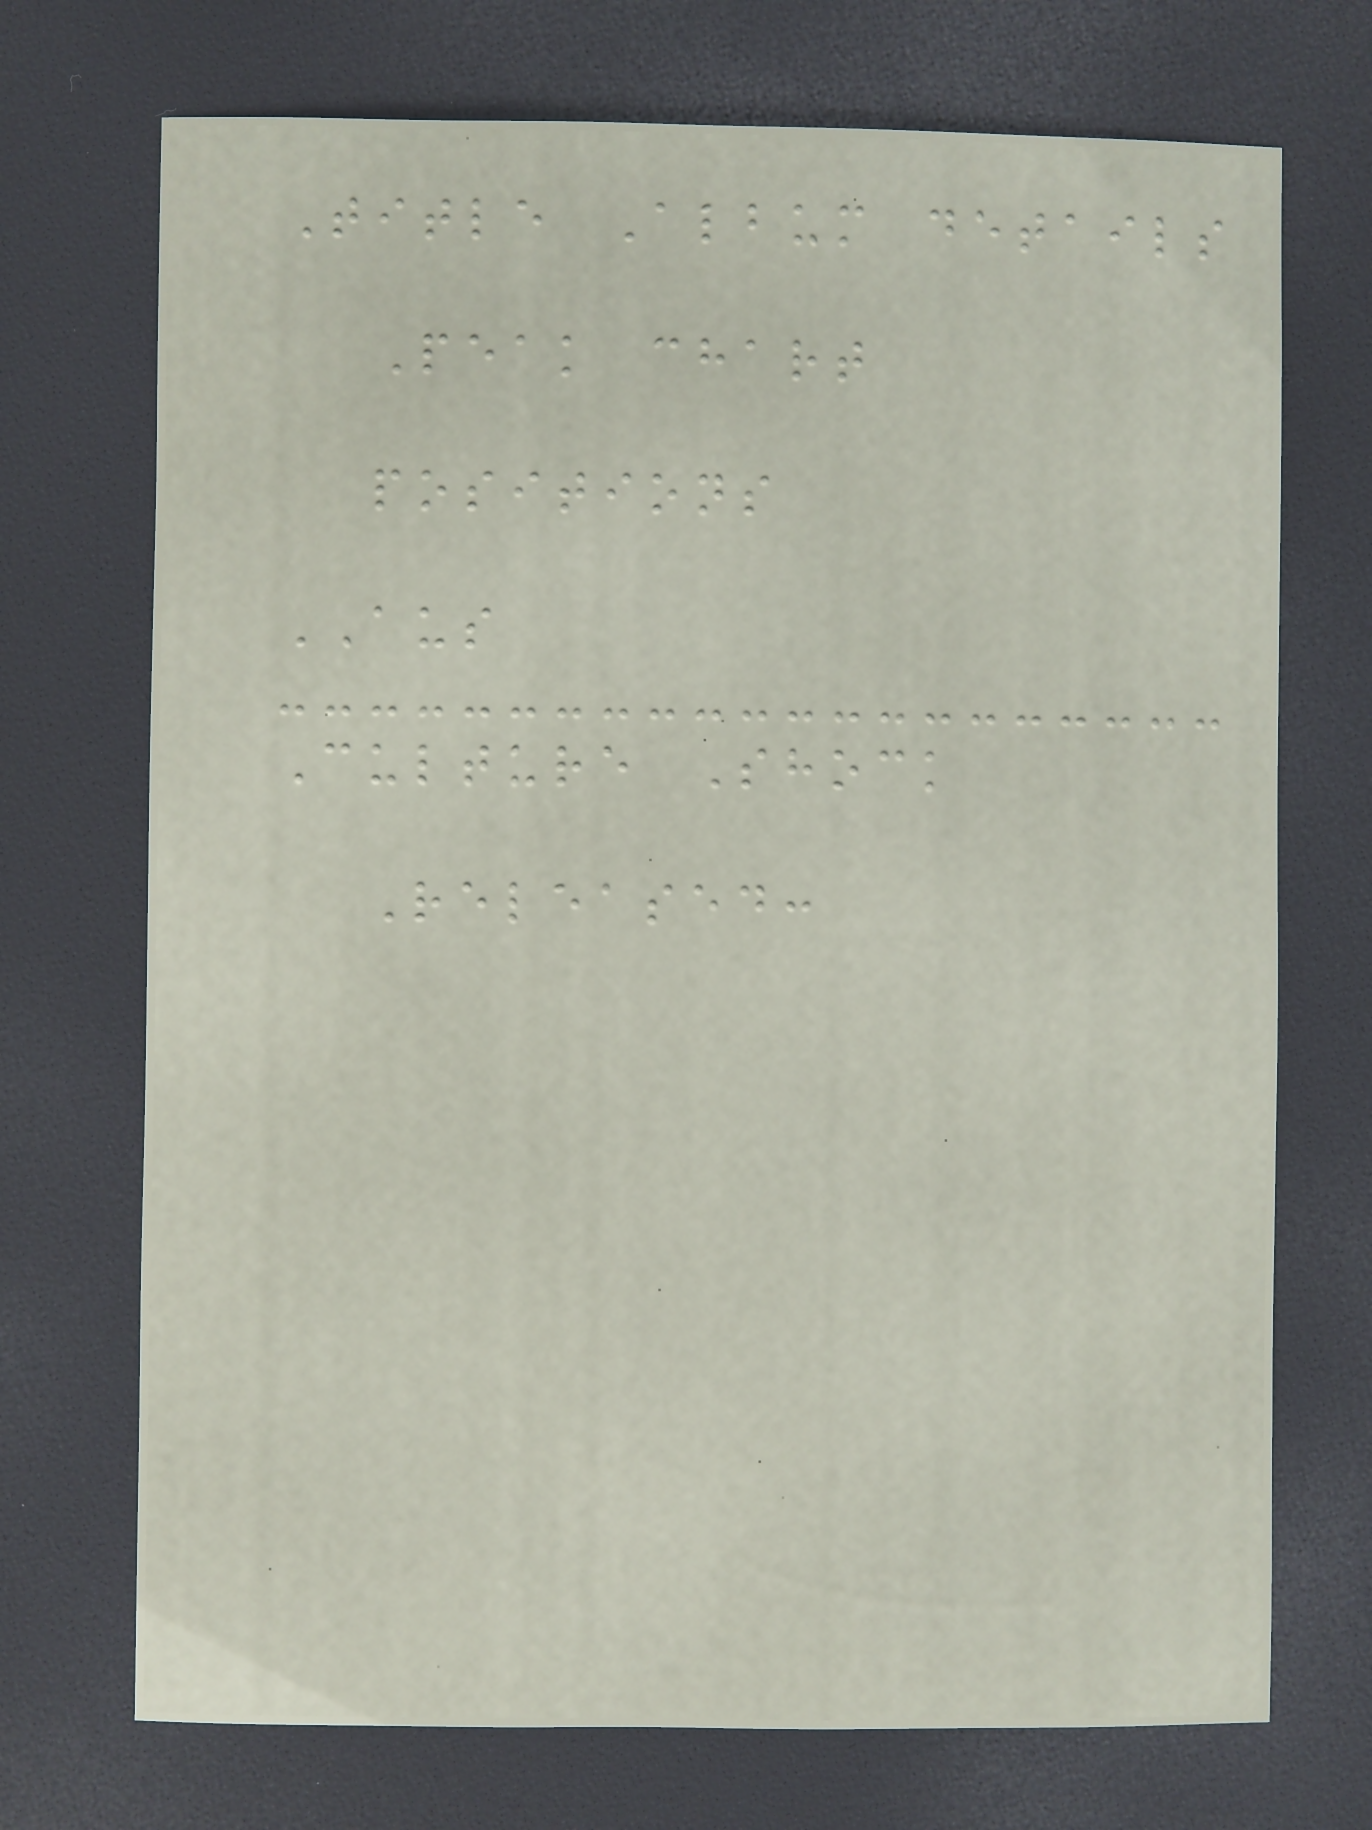Title Album details
Peak chart
positions
AUS
Culture Shock
Released:
